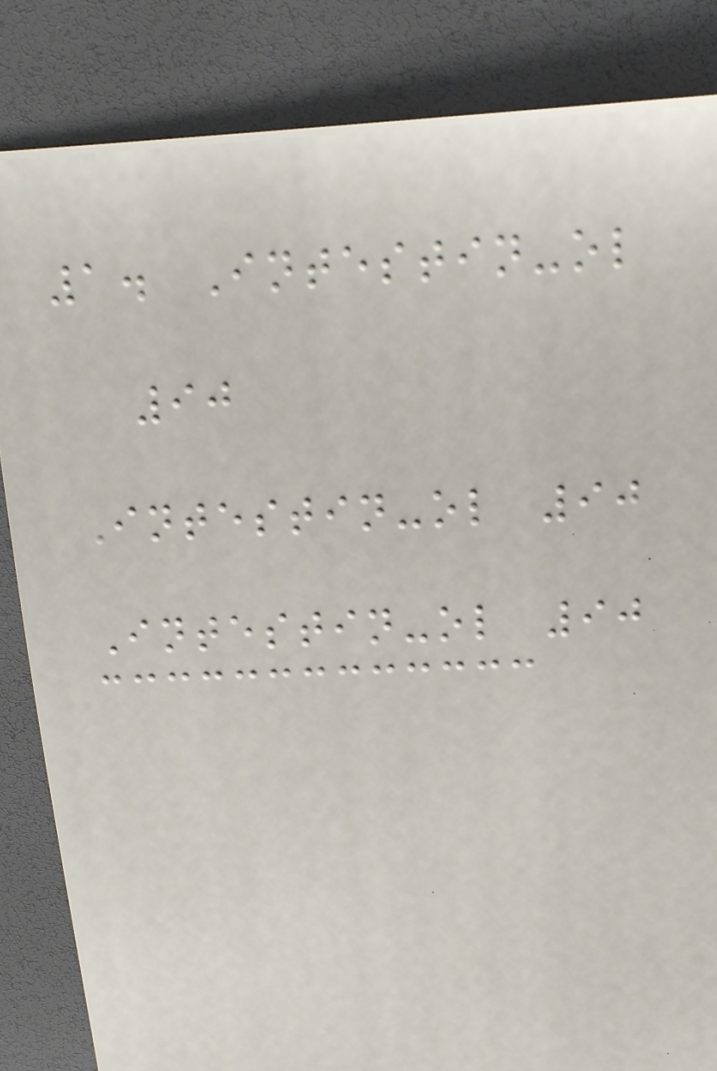1. Intestin-ol
90
Intestin-ol 90
Intestin-ol 90
